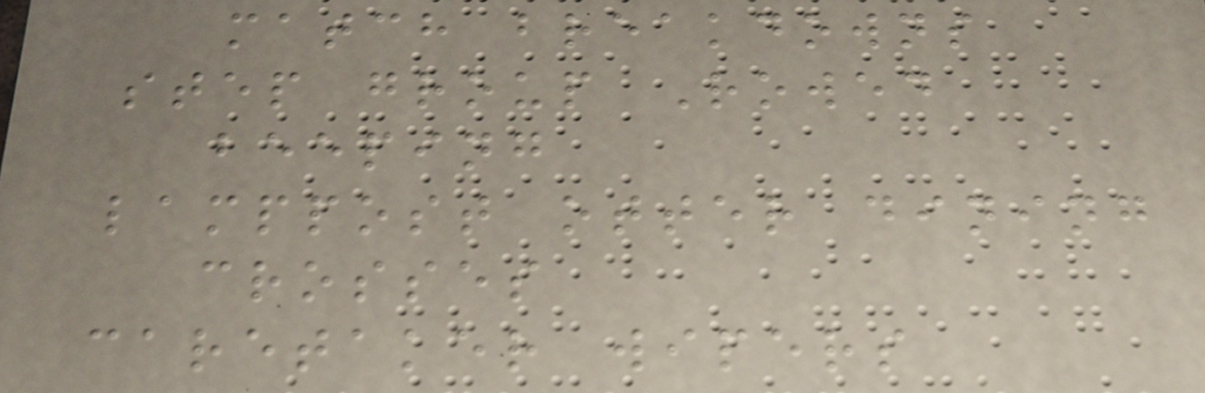match breakdowns
step group Rowed
beeping
lamppost otter dining
crosses
caretaker wipers
